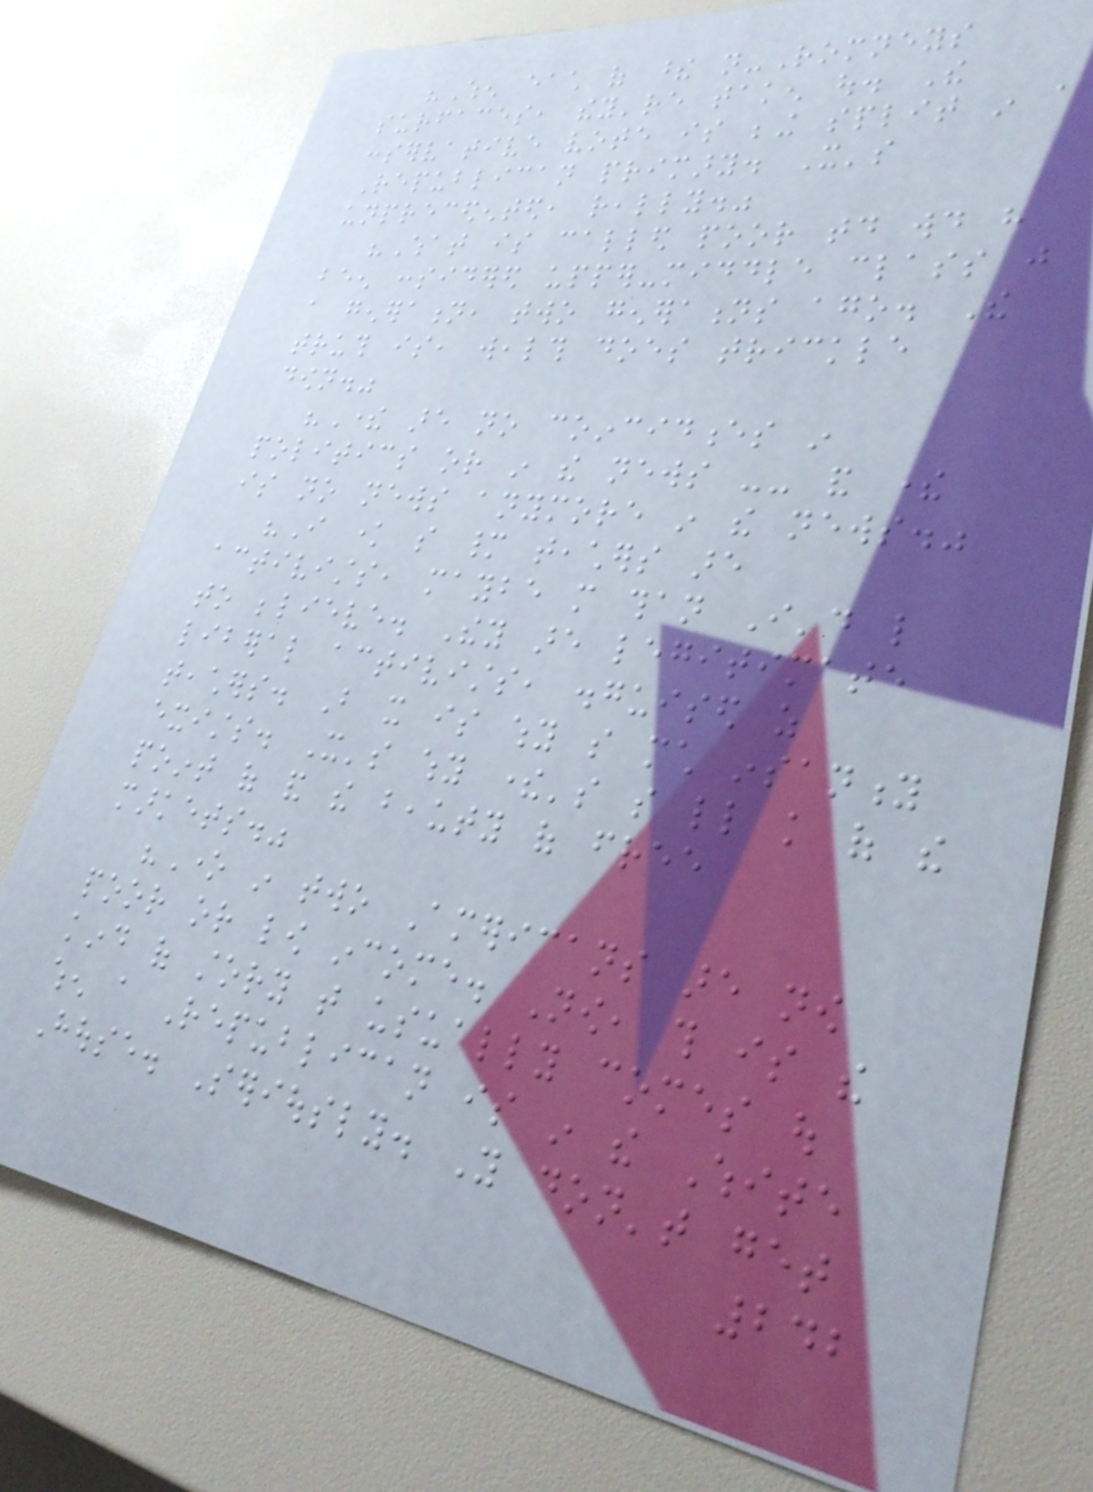"When each of these not-Romneys
surfaces, they're taken out. The
conservative vote is being split in a
Republican primary. It's
unprecedented, really."
"What is called poor today would have
been considered upper-middle class just
a generation, two generations ago. The
truth is, wealth does trickle
down."
"There are no coincidences in
politics or in the news -- and there
is no news anymore in the news."
"I know so many teachers are
activists, maybe more than I'd like
to believe. They are legitimate
liberal activists, disguised as
teachers. But it is why so much insanity
exists. It's why there's so little knowledge of the
point of and the beauty of free
markets."
"One in two Americans are now
poor or low income. Now, this is the
kind of story that usually comes out
when a Republican is in the White
House. Seriously. You don't get
242
